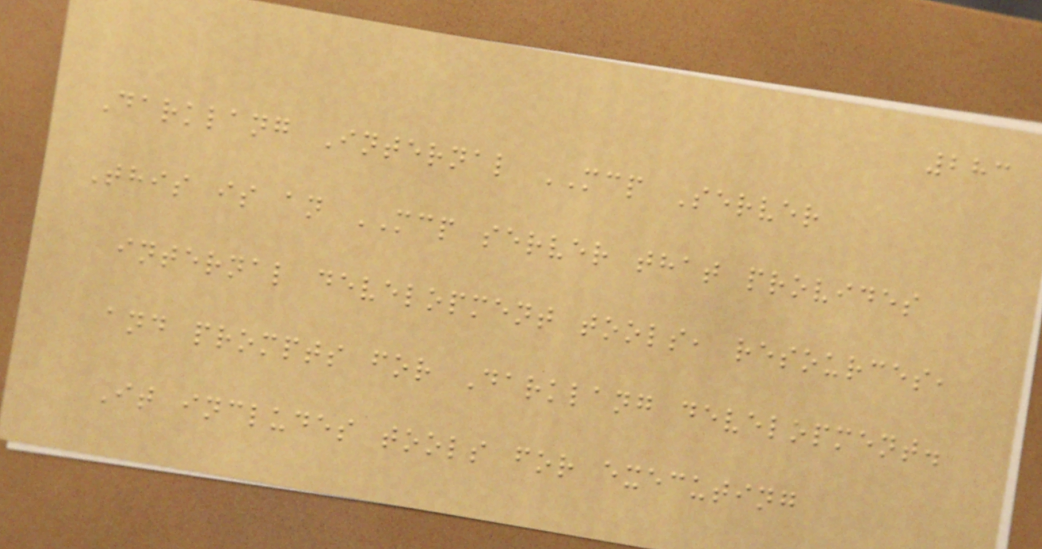283
Darklang Internal MCP Server
This is an MCP server that provides
internal development tools, resources,
and prompts for Darklang development.
It includes tools for executing
